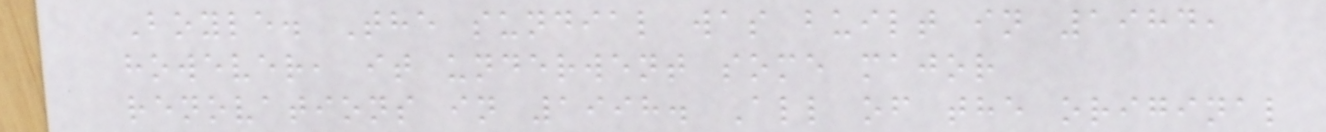Boyle. The sundial was built in 1984,
however, it underwent some major
renovations in 1998. All of the original
